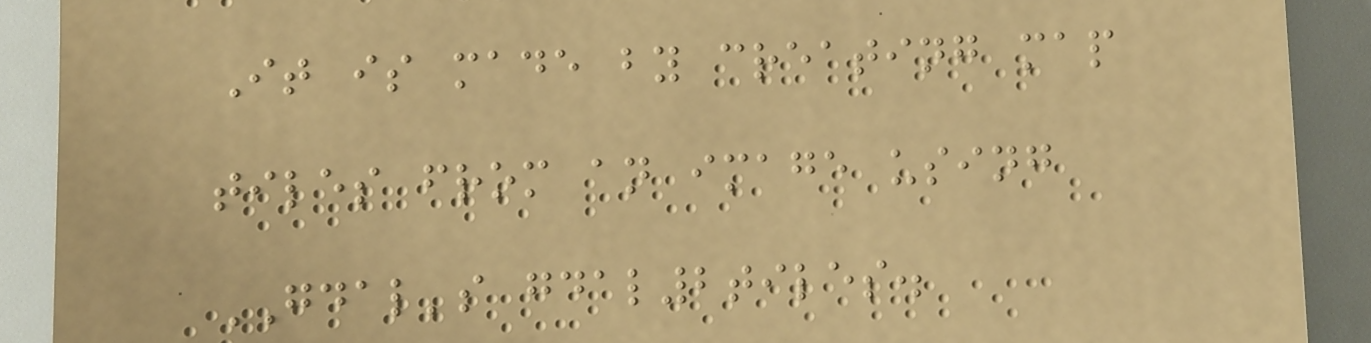It is made by creating map
tiles from an image using
GDAL's gdal2tiles.
